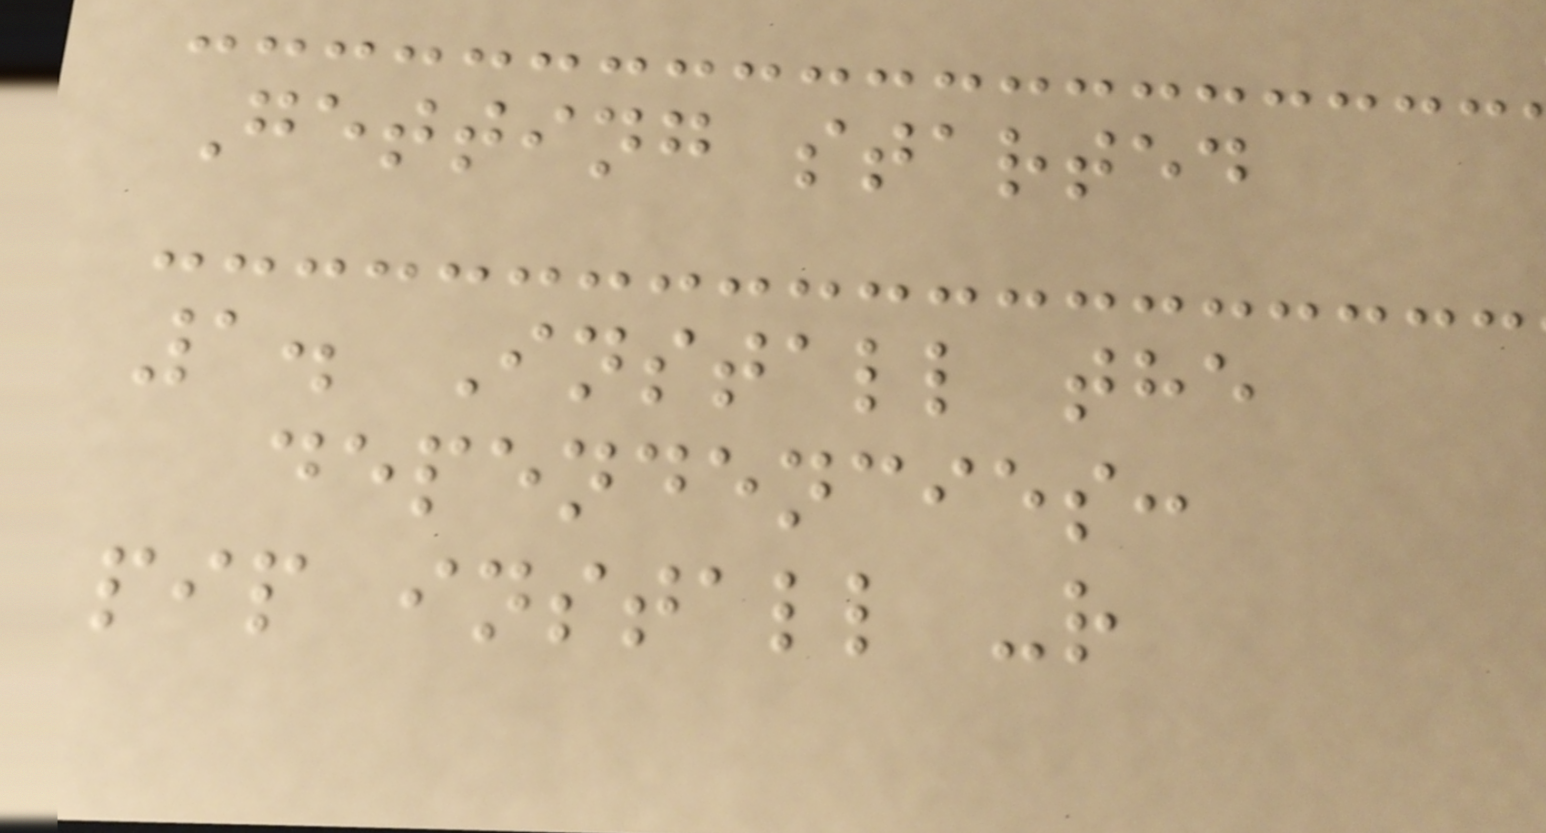Getting started
1. Install the
dependencies:
pip install -r
